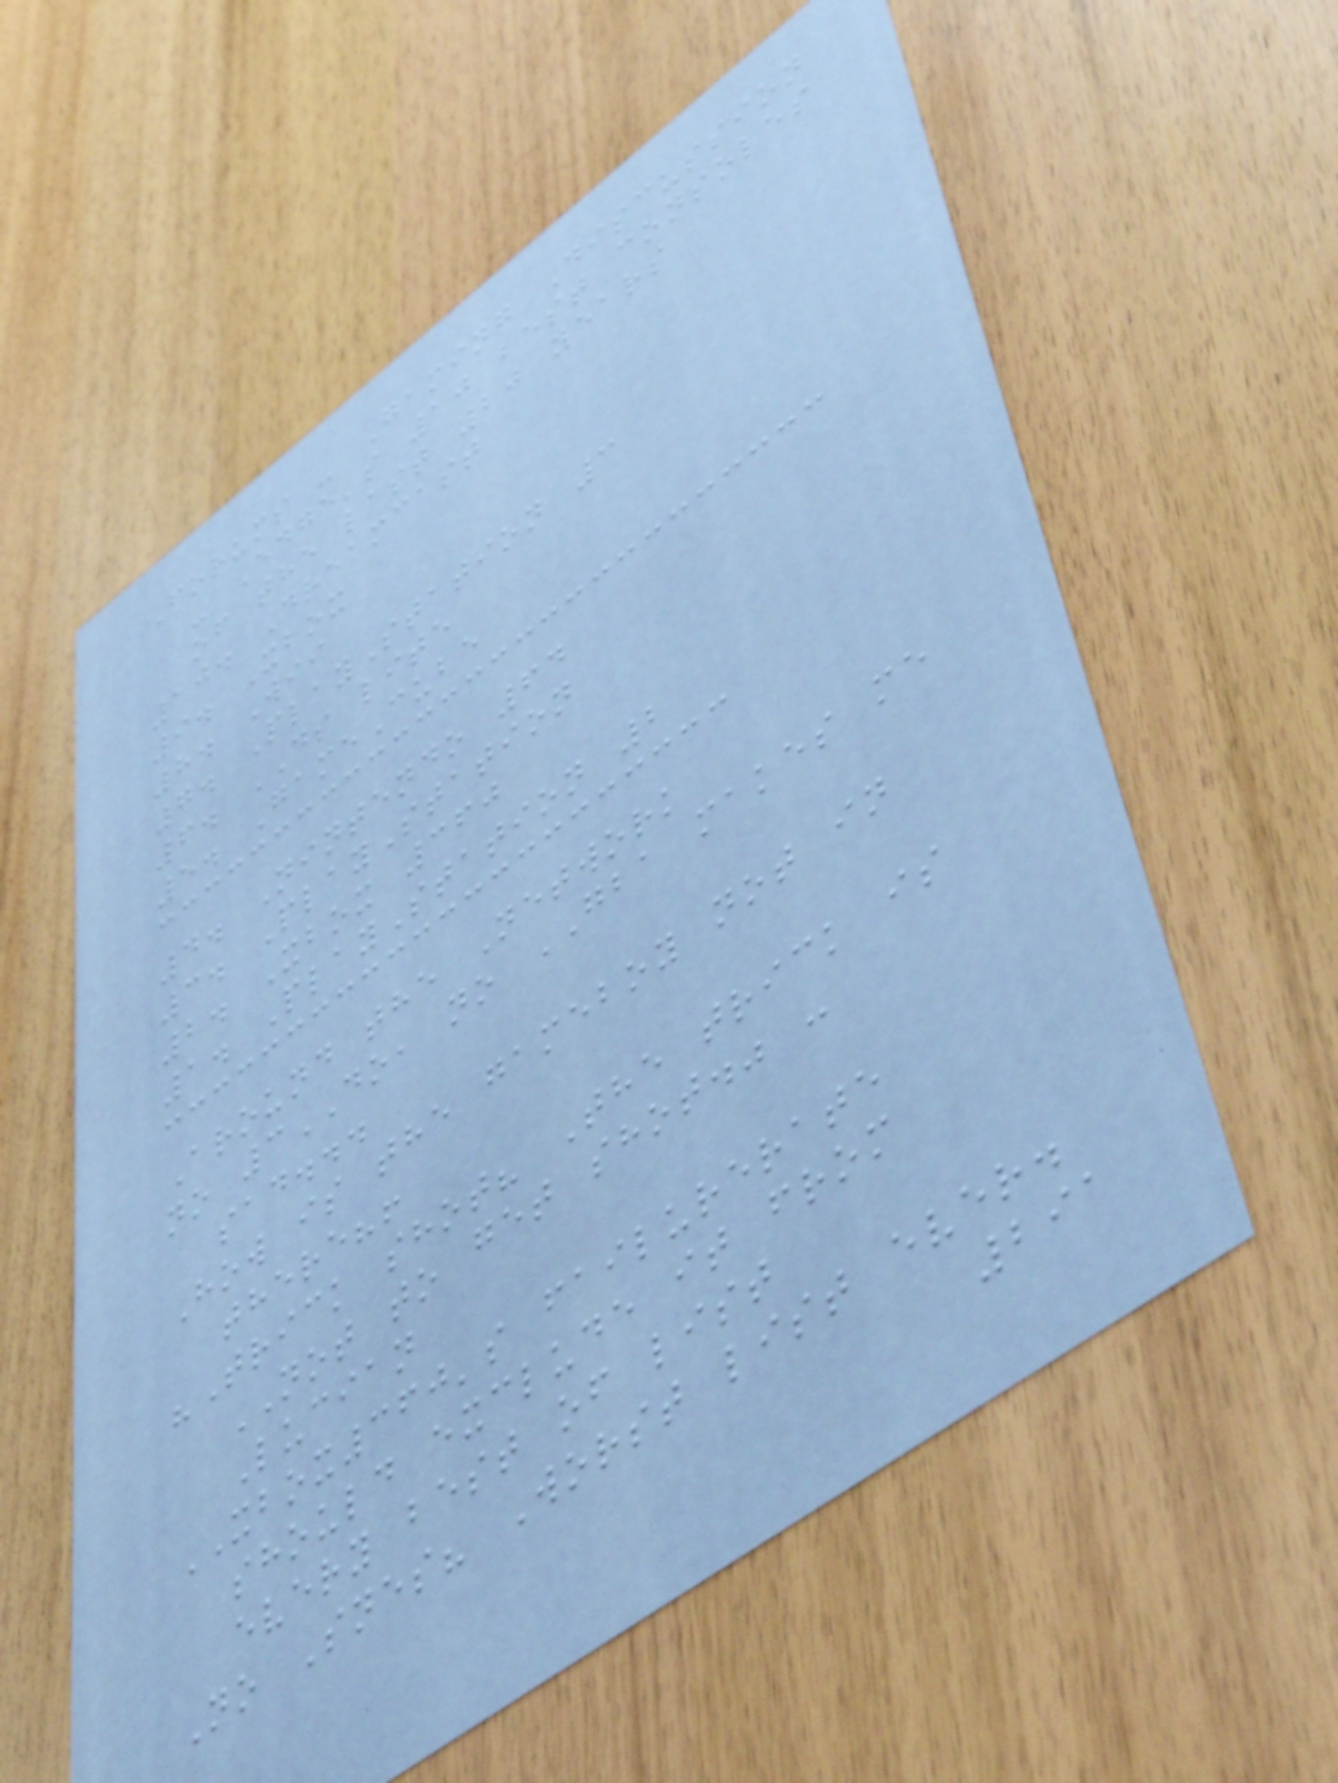Forums - Gaming Discussion
- Edge's 10 best consoles
of the last 20 years
10. Dreamcast
9. Xbox
8. Wii
7. PlayStation 3
6. DS lite
5. GameCube
4. Nintendo 64
3. PlayStation
2. Xbox 360
1. PlayStation 2
Around the Network
no 3DO, no GBA makes me
sad...
How is the gameboy not in
there?!
"Trick shot? The trick is
NOT to get shot." -
Lucian
XBOX360's failurerate
should exclude it from
every best of list
No Snes? Worst list ever.
291
